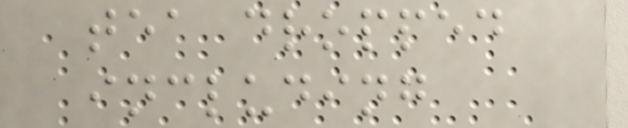tea dropped
including
